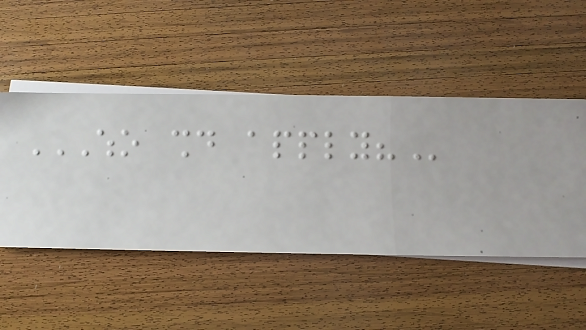WHO SHOULD APPLY?
